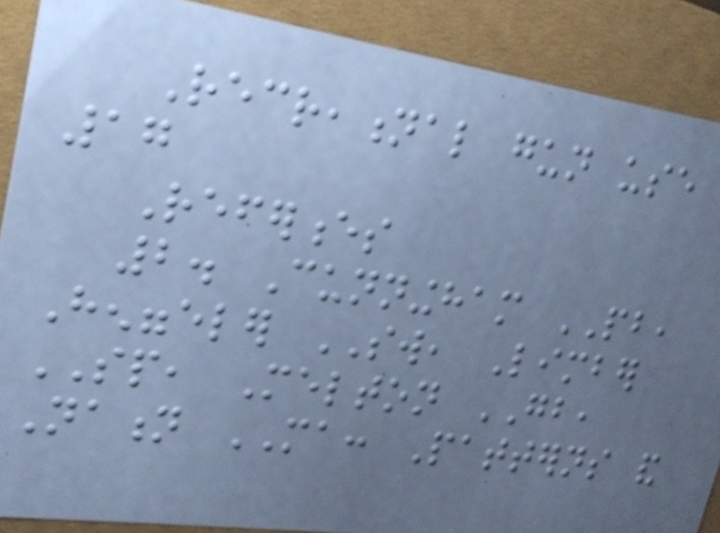Recreational gun use
17
References
2. Cunningham PB,
Henggeler SW, Limber
SP, Melton GB,
Nation MA: Patterns and
